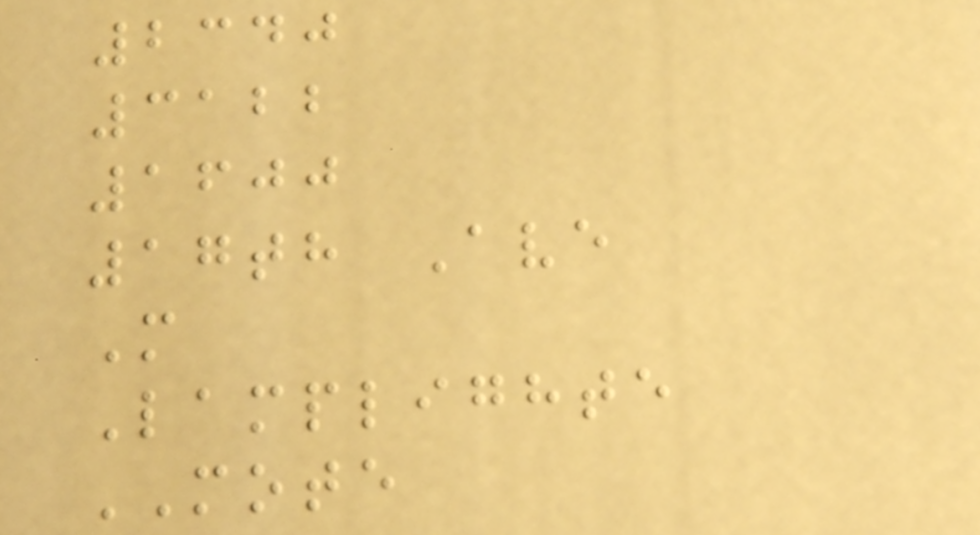2340
3122
1600
17th Ave
M
Lamplighte
MOTE
